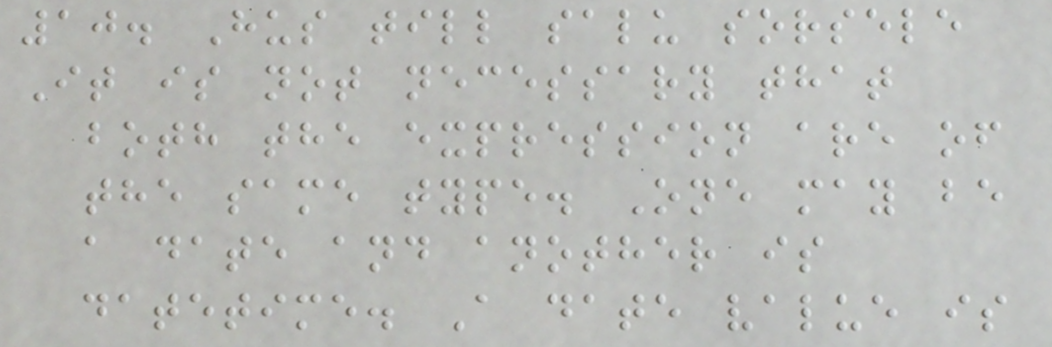10. Hus till salu sorsele
It is not necessary that
both the expression are of
the same type. One may be
a date and another is
datetime. A date value is
